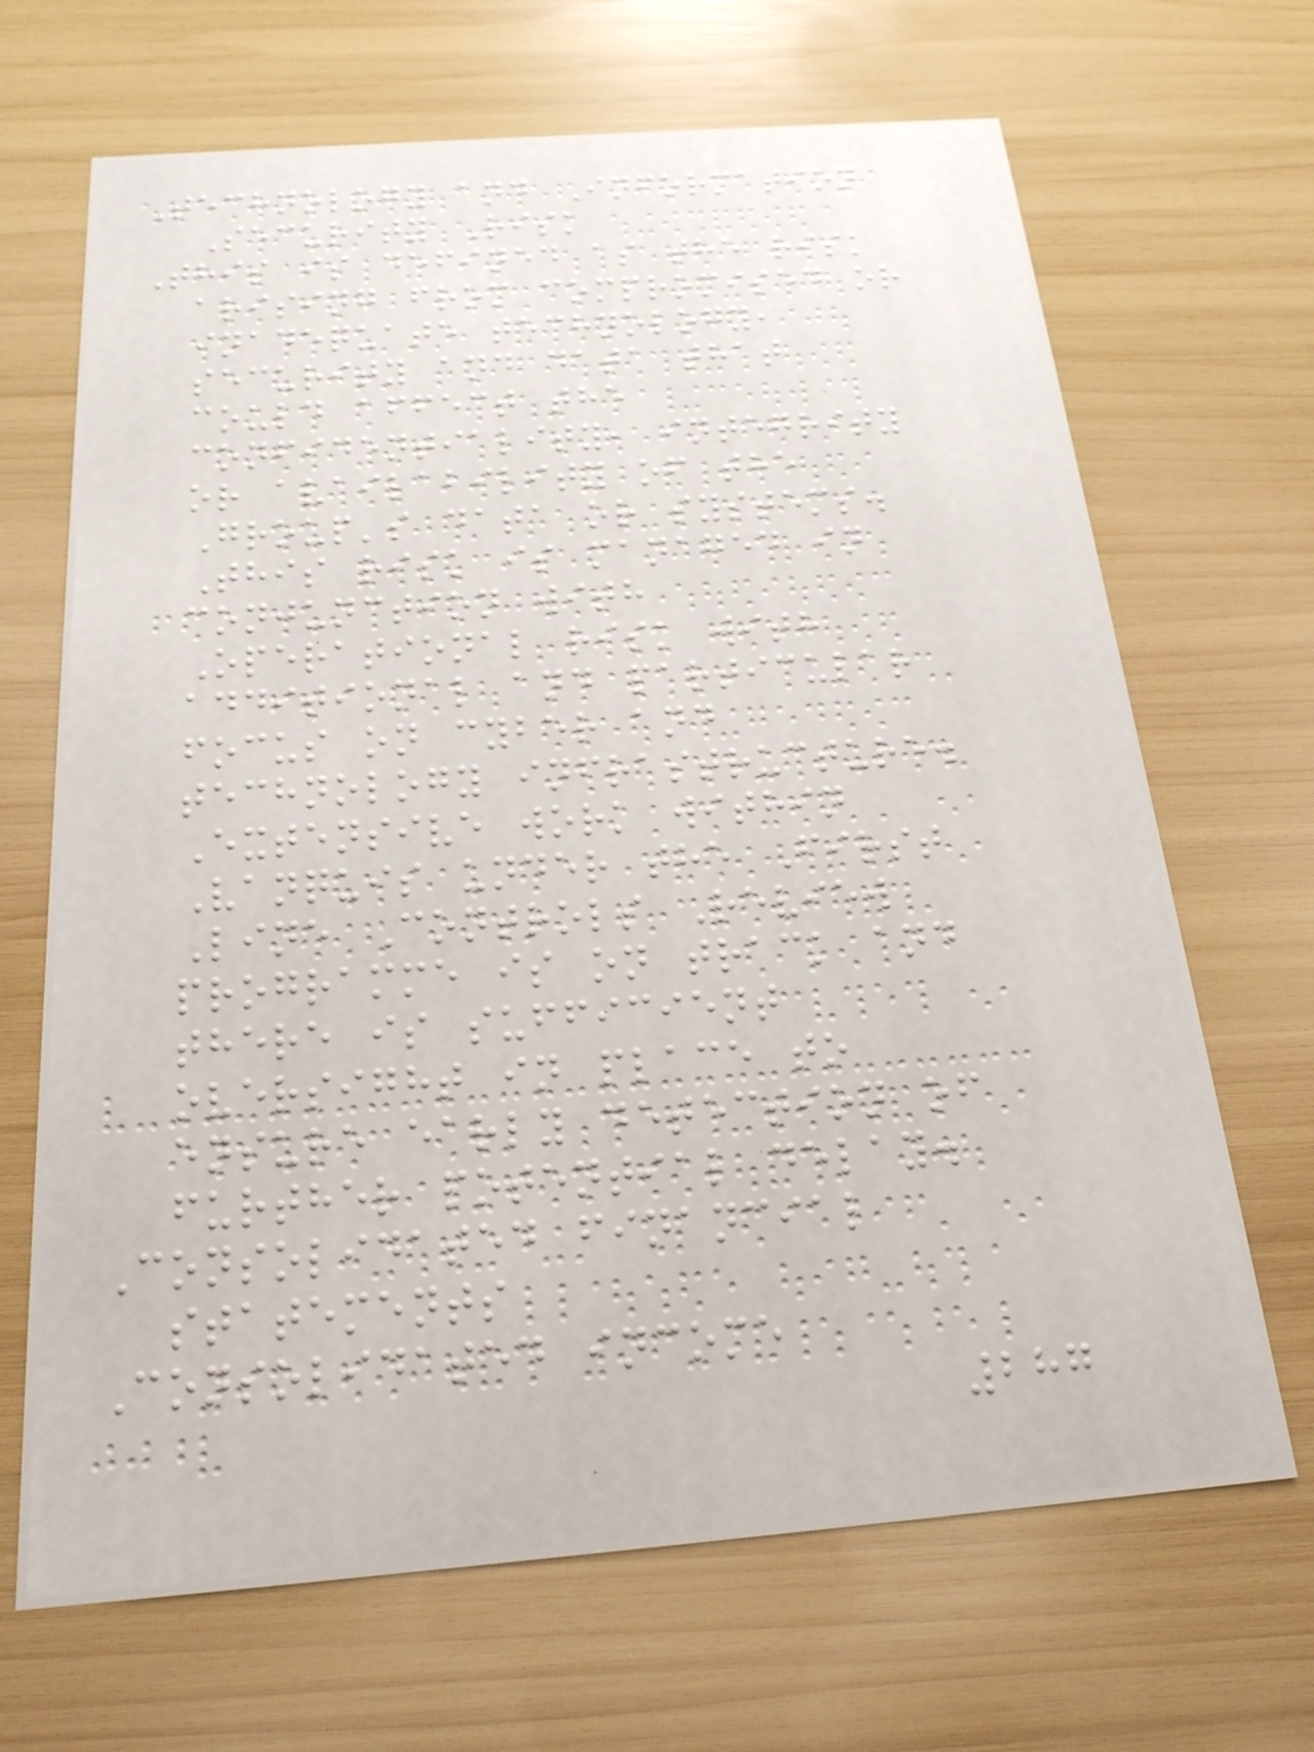Technology and Information
Security Risk
This is defined as the risk
arising from compromised or
inadequate technology,
security and data that
could affect the
confidentiality, integrity
or availability of the
Group's data or systems.
This risk is managed in
conjunction with
Operational risk with
additional and particular
focus on cyber and
technology infrastructure.
Extensive work within
Vanquis under the First
Line Controls Review
programme is on track and
there is sufficient
oversight in place to
ensure early detection of
further potential delay.
Consolidated financial
statements
Consolidated income
287
